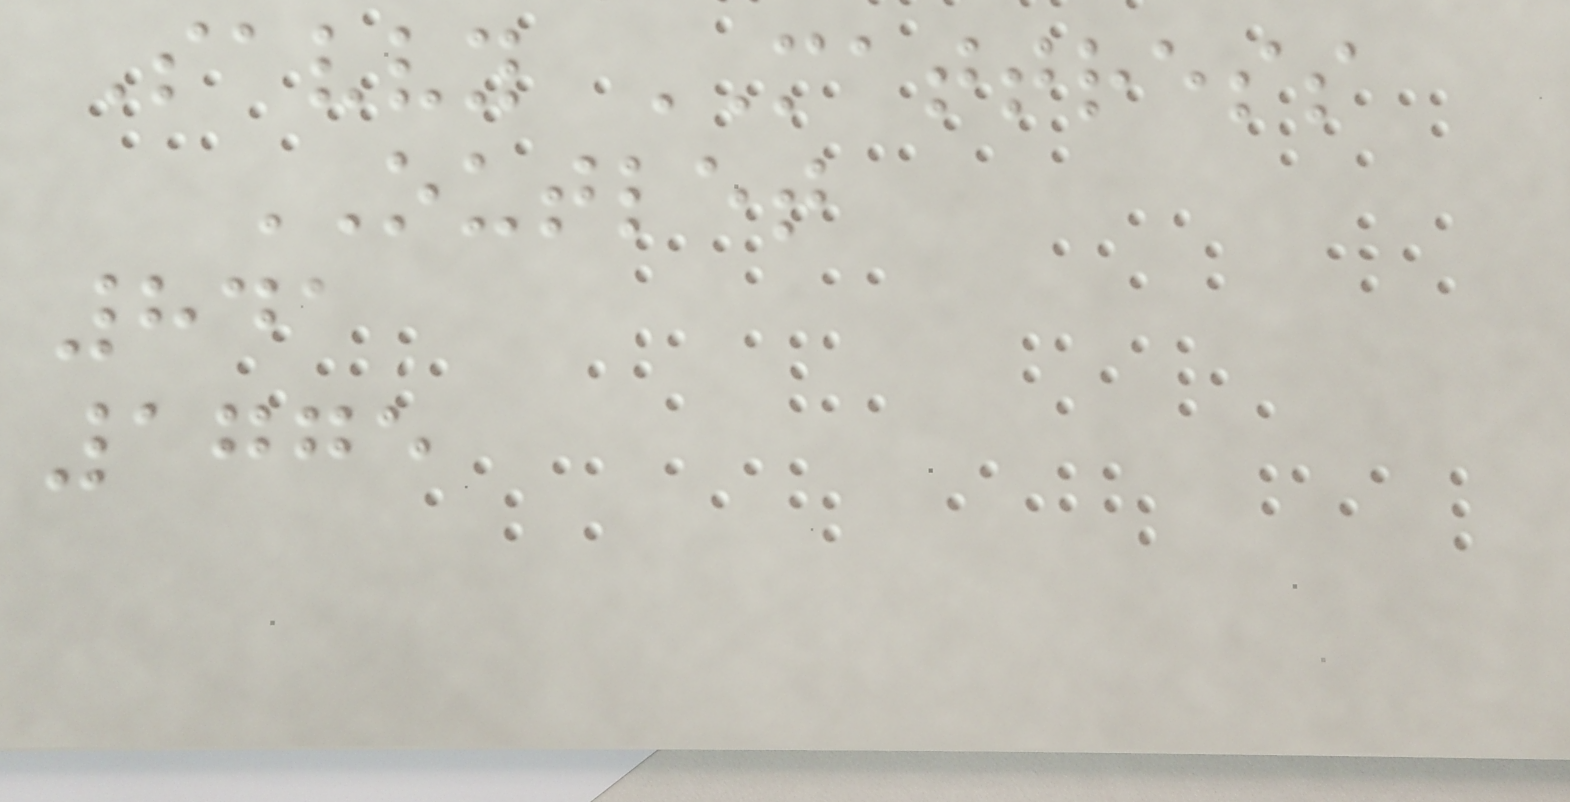Savvy MATTRESS
OUTLET
841
1775
